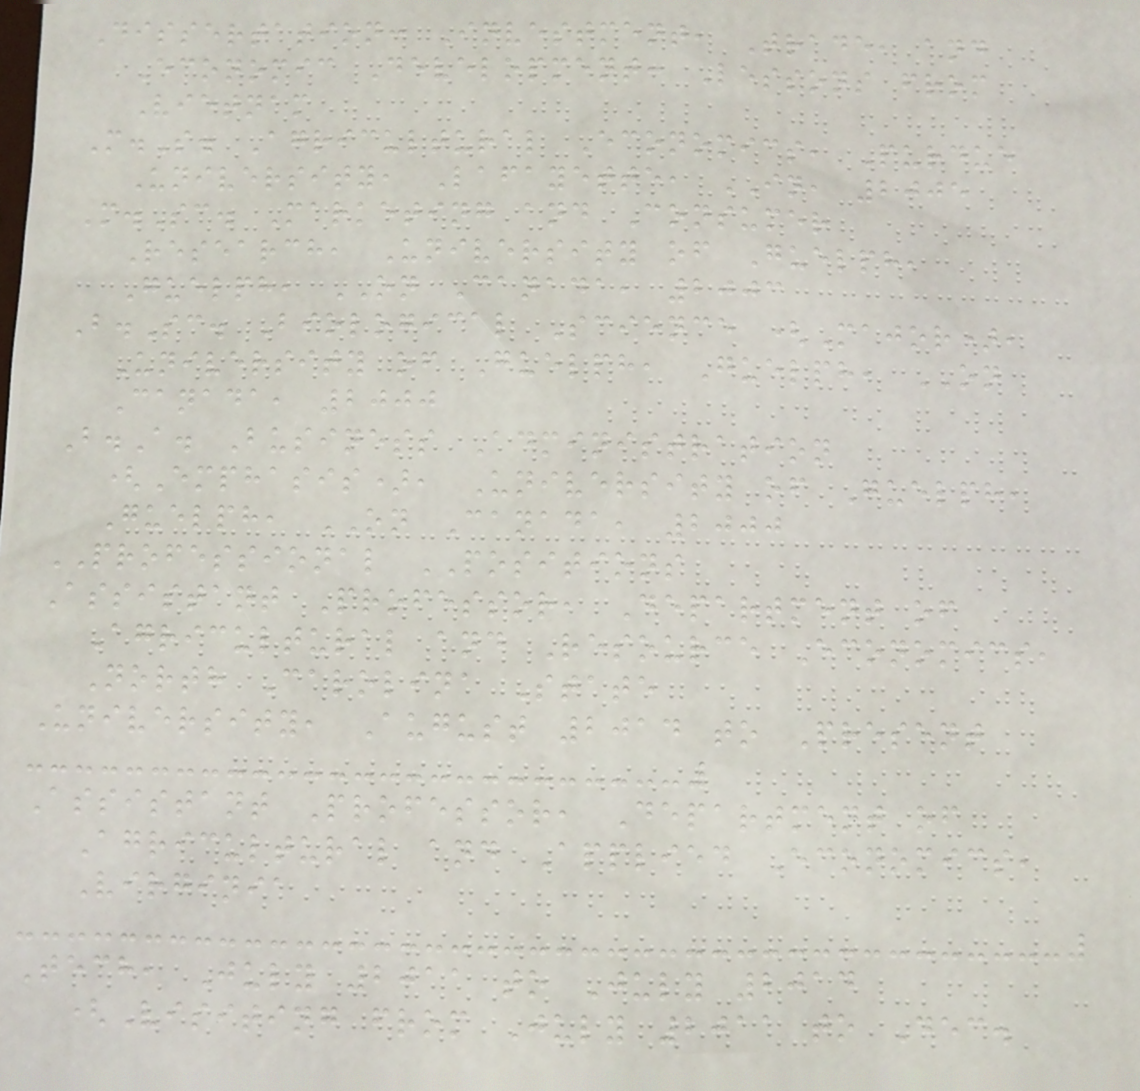Dissertation: Investment, Trade, and
Economic Development: Lessons from
Vietnam
M.S. Agricultural Economics, Purdue
University, Lafayette, IN, 2005
M.Sc. Marketing and Consumer
Research, University of Guelph,
Guelph, ON Canada, 2003
B.Sc. Biological Science (Major),
University of Guelph, Guelph, ON
Canada, 2000
B.A. Business Administration
(Emphasis), University of Guelph,
Guelph, ON Canada, 2000
PROFESSIONAL POSITIONS
Assistant Professor, Department of
Agricultural and Resource Economics,
North Carolina State
University, August 2014 to Present
Assistant Professor, Department of
Agricultural and Applied Economics,
Virginia
Tech, July 2011 to July 2014
(Visiting from July 2011 to Dec.
